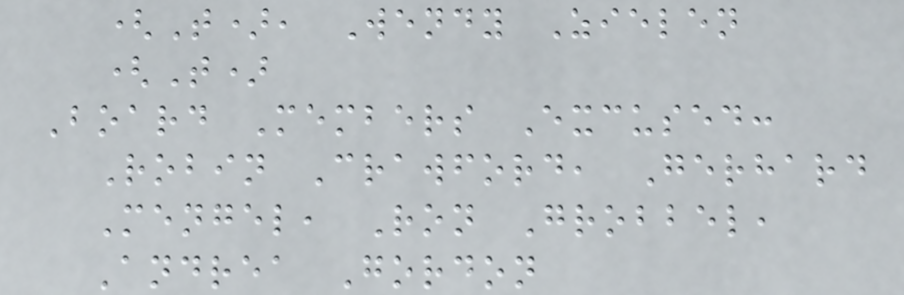(T), Wendy Zielen
(T)
Board Members Excused:
Robin Crawford, Gerhard
Mengel, Ron Grobbel,
Andrea Gordon
